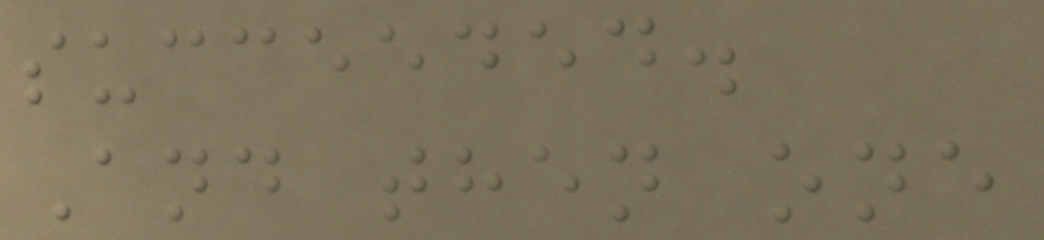succeeded.
And then one
